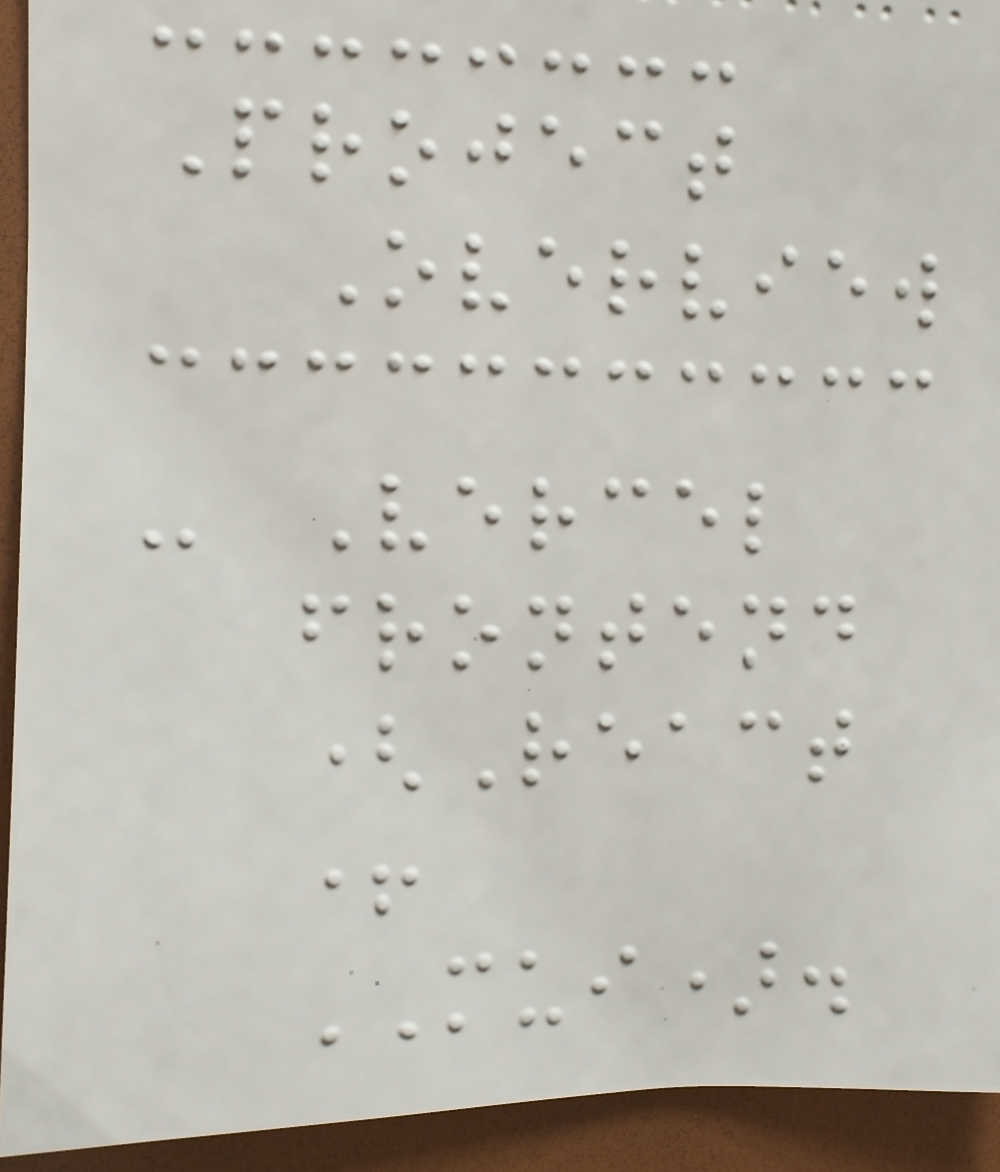Project
Overview
- Vercel
frontend
(React
+
MUI).
